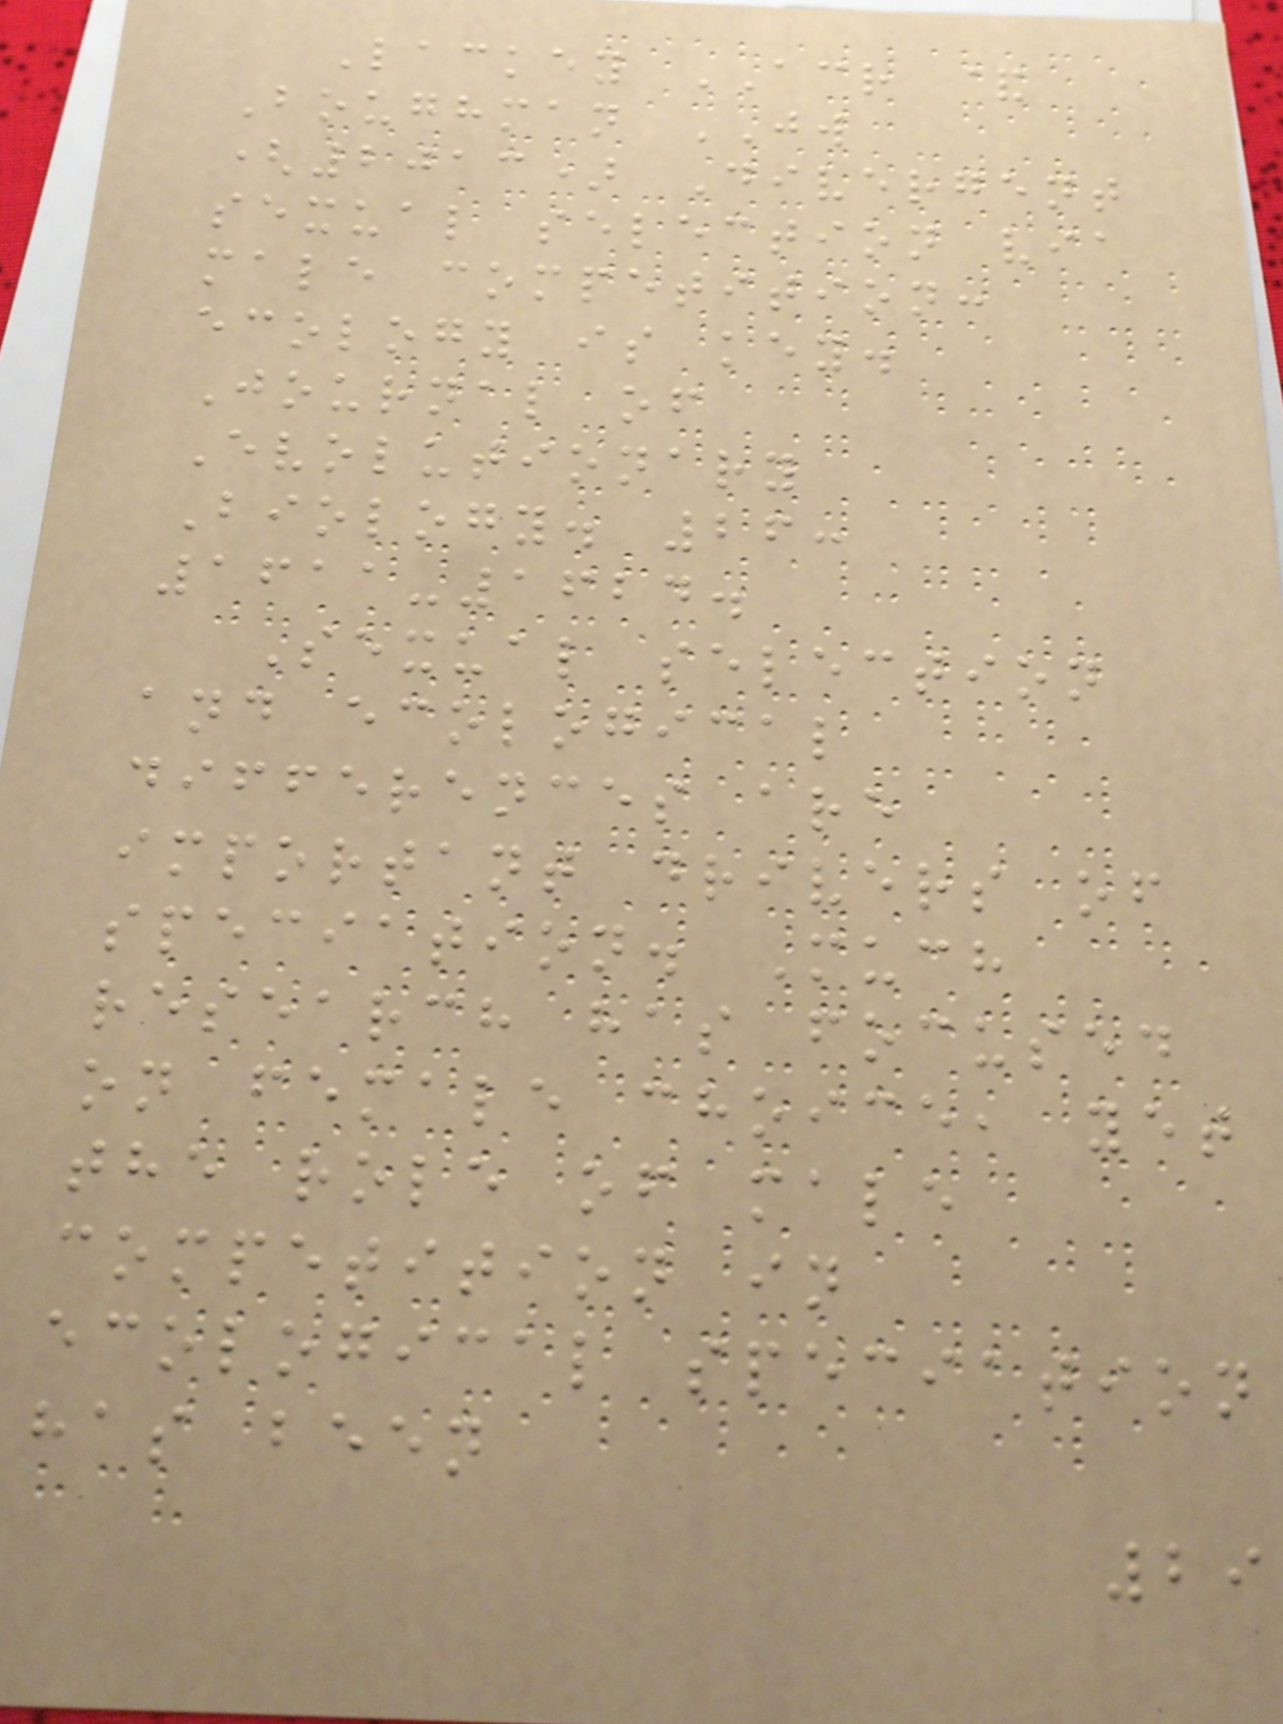Lackey ACR &
Boughman JW
(2013) Divergent
sexual selection via
male competition:
ecology is key.
Journal of
Evolutionary
Biology. 26:
1611-1624.
Sexual selection
and ecological
differences are
important drivers of
speciation. Much
research has focused
on female choice, yet
the role of male
competition in
ecological speciation
has been
29
